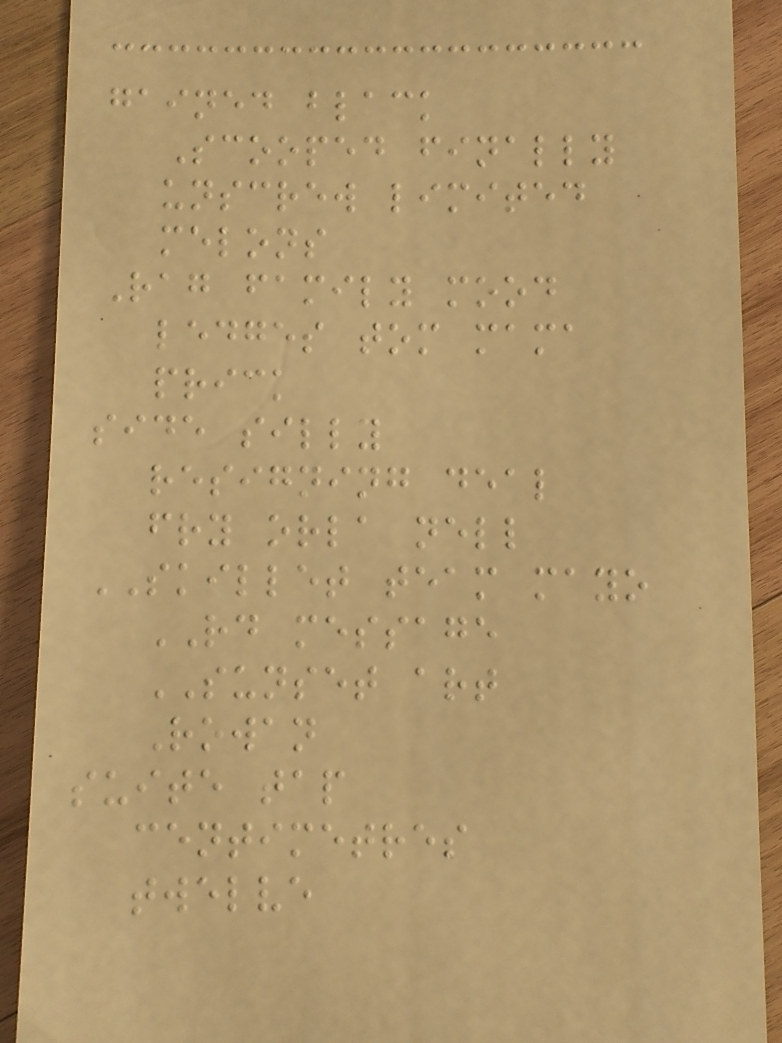gained black
Scooped finally
unscrew limited
melons
Rag family mood
ledges tom mama
prick
side silly
resigning deal
fry orla nell
SKILLET team mayo
RD message
SUNSET art
Rowan
suite tap
centimetres
twelve
